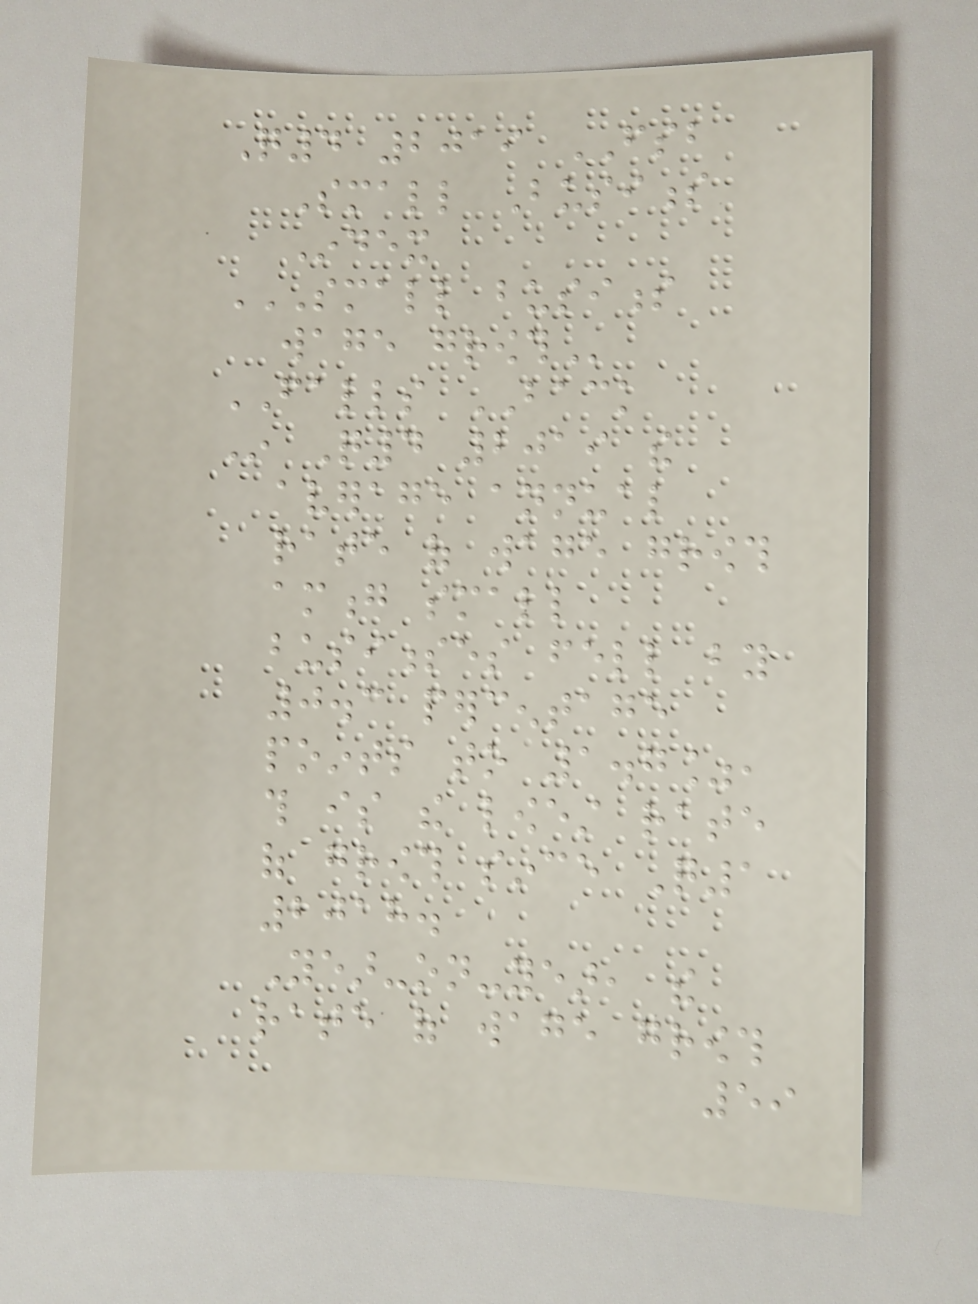Q4 2019 FSB
Small Business
Index
SMALL BUSINESS
WAGE GROWTH
FALLS BACK
In Q4 2019 the
average annual
rate of wage growth
among small
businesses fell by
0.3 percentage
points to 1.7%,
this is the lowest rate
of growth since Q1
2018.
Year-on-year, the
rate of wage growth
59
